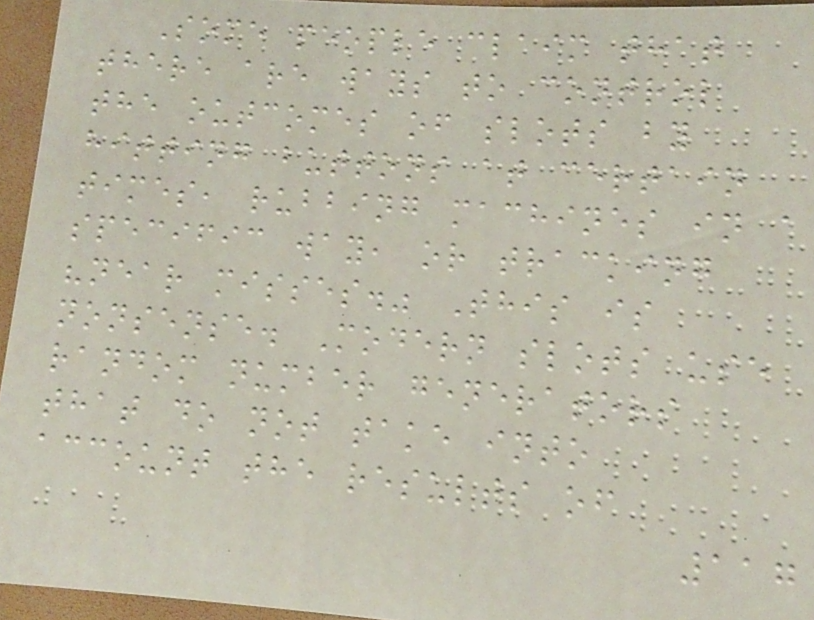Some people claim that
there are ways to control
the outcomes of slots by
hitting buttons at certain
times, rubbing machines in a
specific way, or tracking
"near misses." This is
nonsense. Modern slots use
random number generators
that do not take into
account the results of
117
